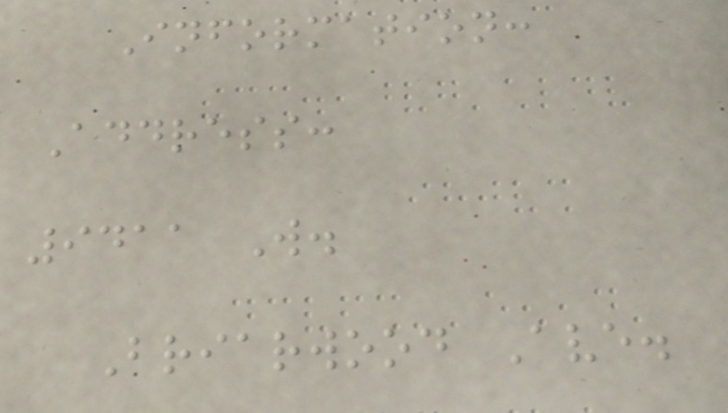Information:
Address:
9411 W.
Briarwood Ave.
